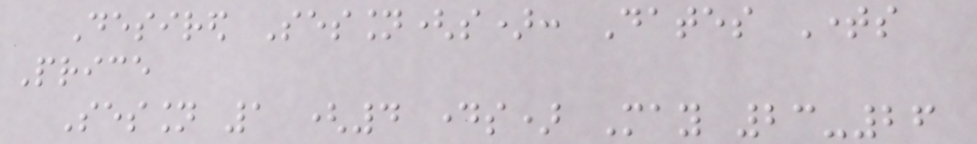Desired Session(s): Dates Times
Price
Session 1 (4 days) May 23-26
